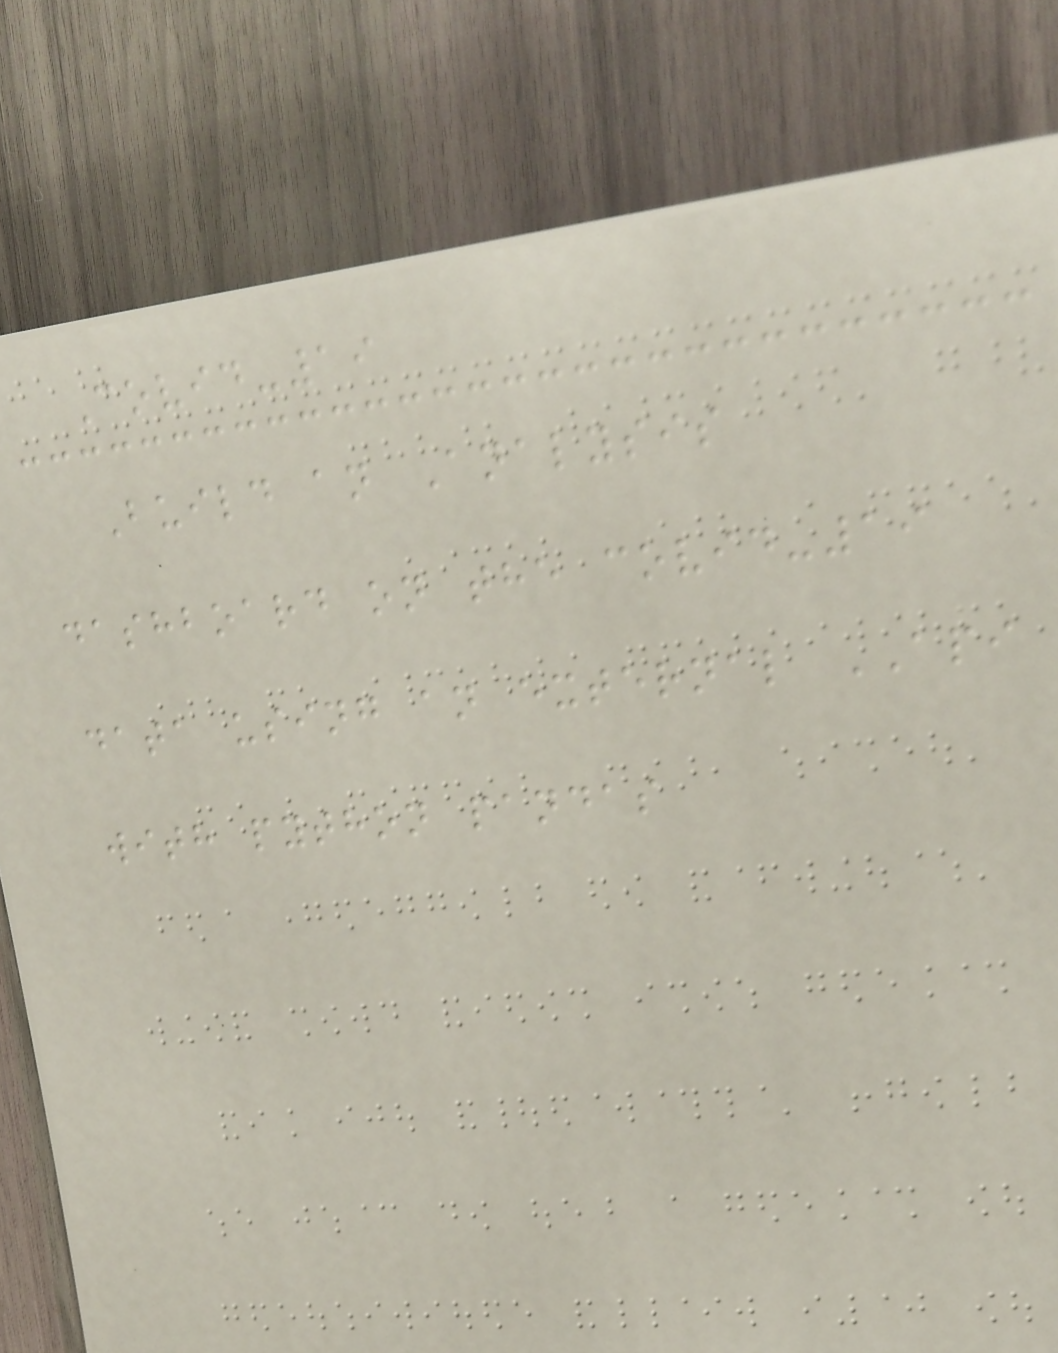Covid-19
Build an Analysis
dashboard on the covid-19
data using an external API
with python pandas
